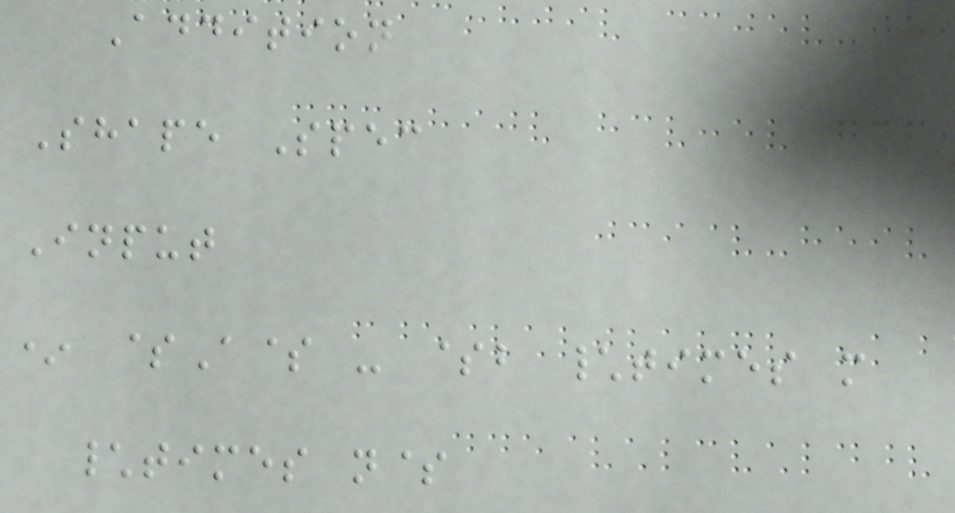Addition
Shape Spec
Input
* $A$ - $b \times m
\times n$
